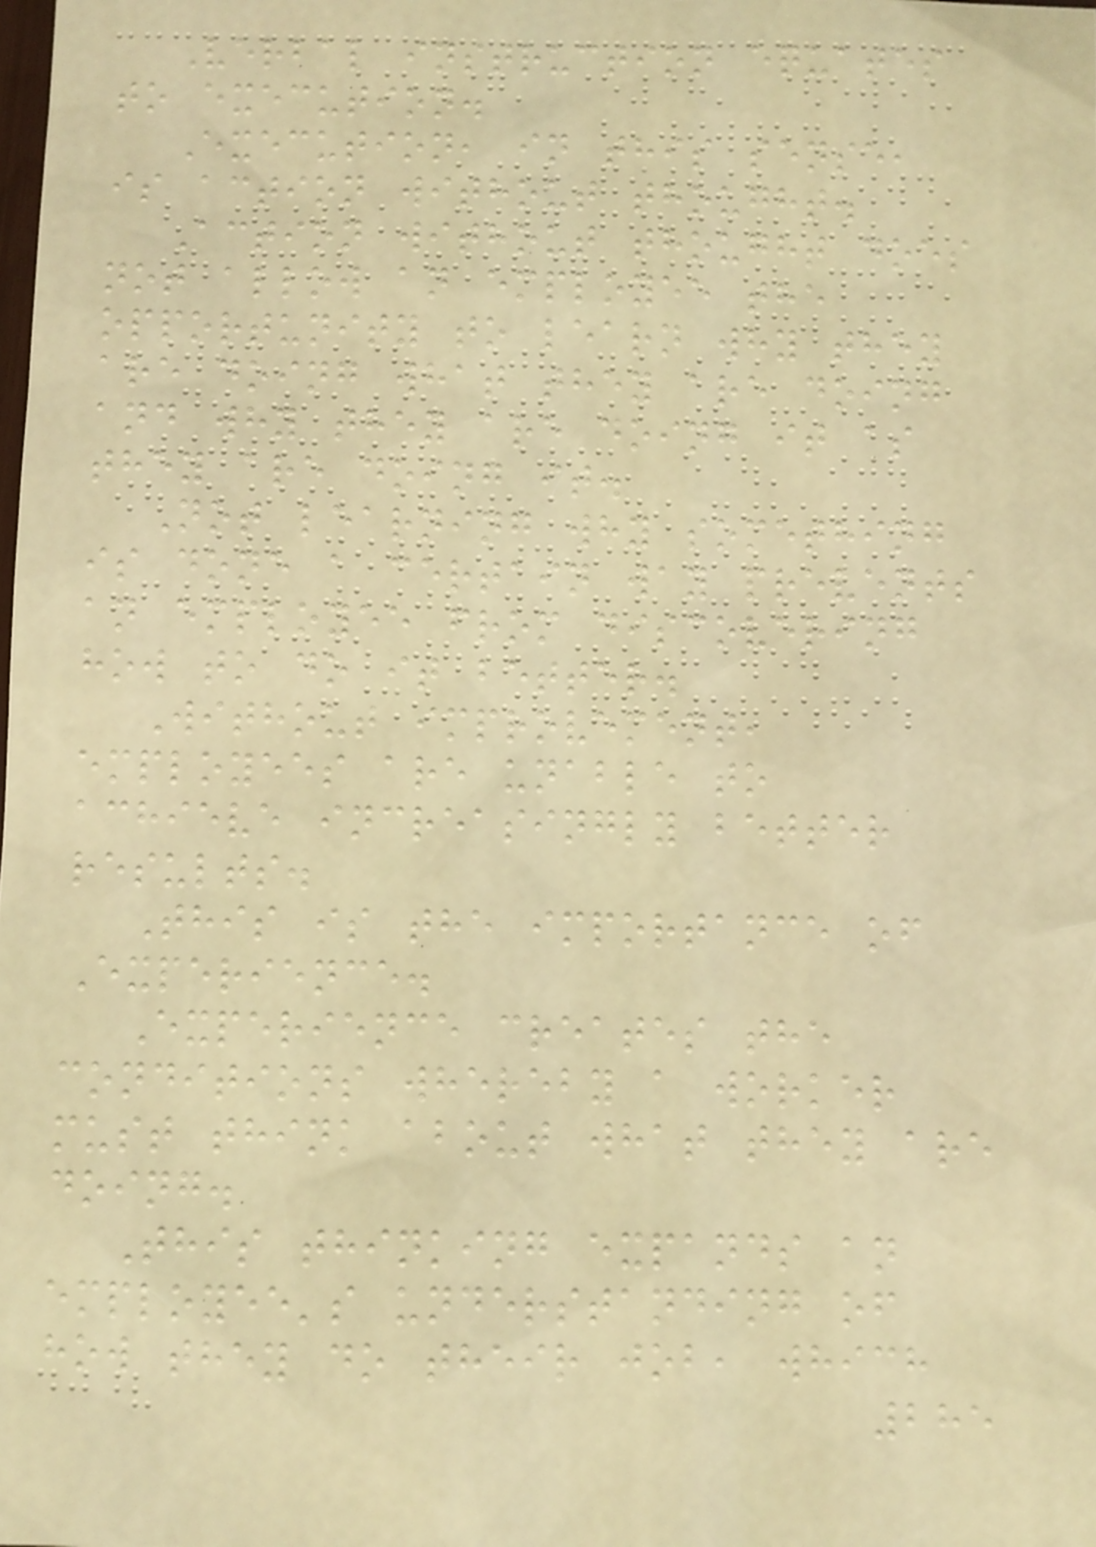Verbal instruction equates
to execution.
Execution, in this sense,
is action without thought.
Action without thought does
not allow an employee the
opportunity to learn why they
are doing what they are doing
and why they are doing it as
they are doing it.
Not learning why something
is done a certain way prevents
an employee from discovering
how to do it better.
Without improvement,
employees are unable to
achieve increasingly better
results.
This is the importance of
Experience.
Experience creates the
conditions whereby a worker
must think about what they are
doing.
This thinking expands an
employee's understanding of
how they do their job, which
285
